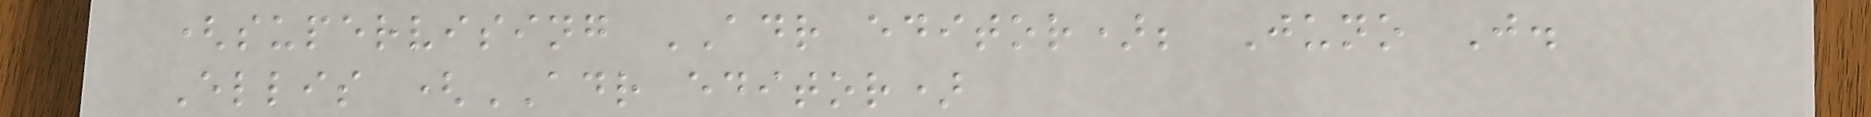(supervising ADR editor); Juno J.
Ellis (ADR editor)
